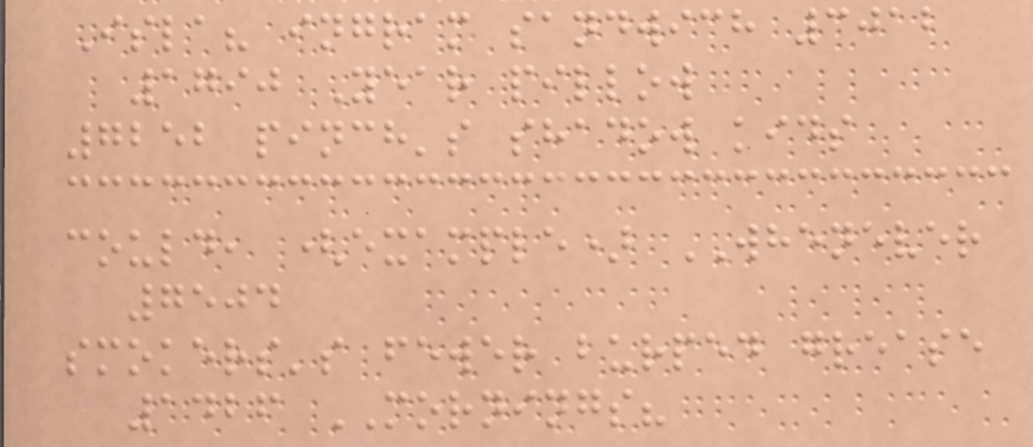Isla? ingram sandwich 3012
1790 Year pillow
7252 pinch's shadow kids
could, (example) WHENEVER
7504
smokers's fewer burped grease
1426 MORNINGS?
